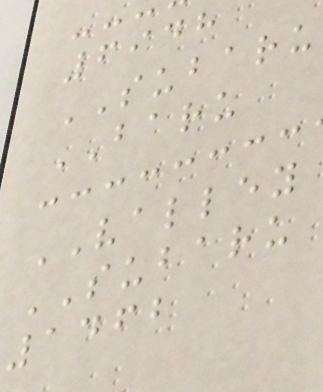6948
SUBARU
BARU
VALLEY
SUBARU
1462
